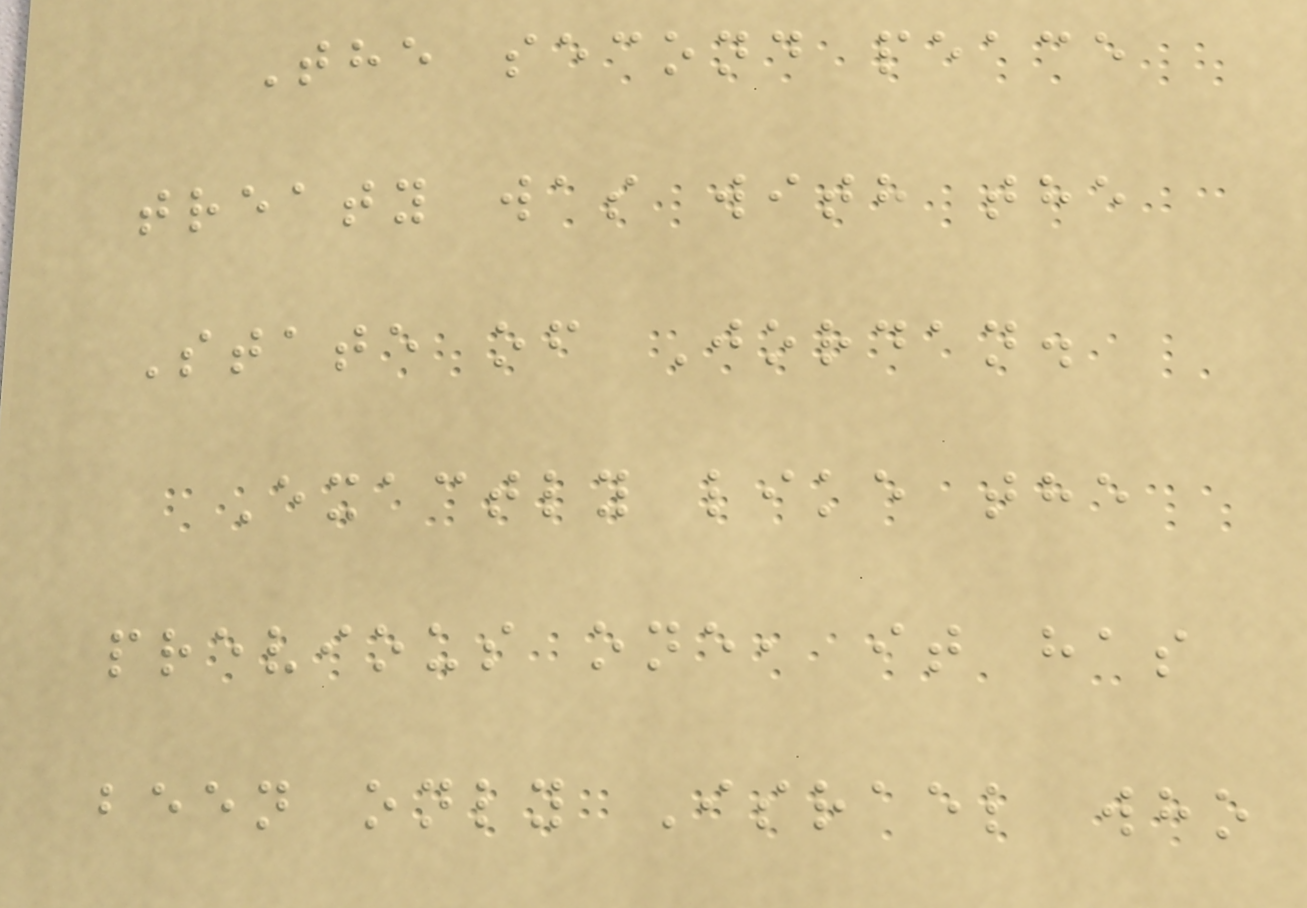The second peace
treaty was with the
State of Jordan.
Exactly like the
previous one, it has
been only Israel who
